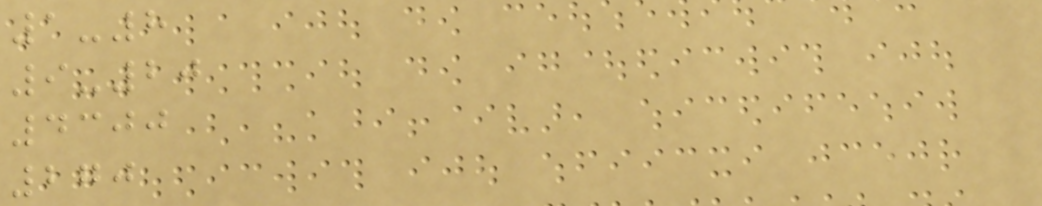1-8
9-20
4300
270
